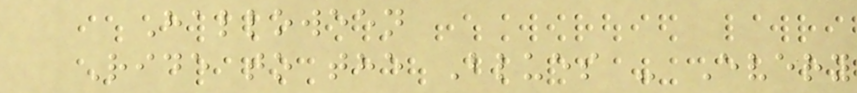Halloween
Ride to the Blues - Every
